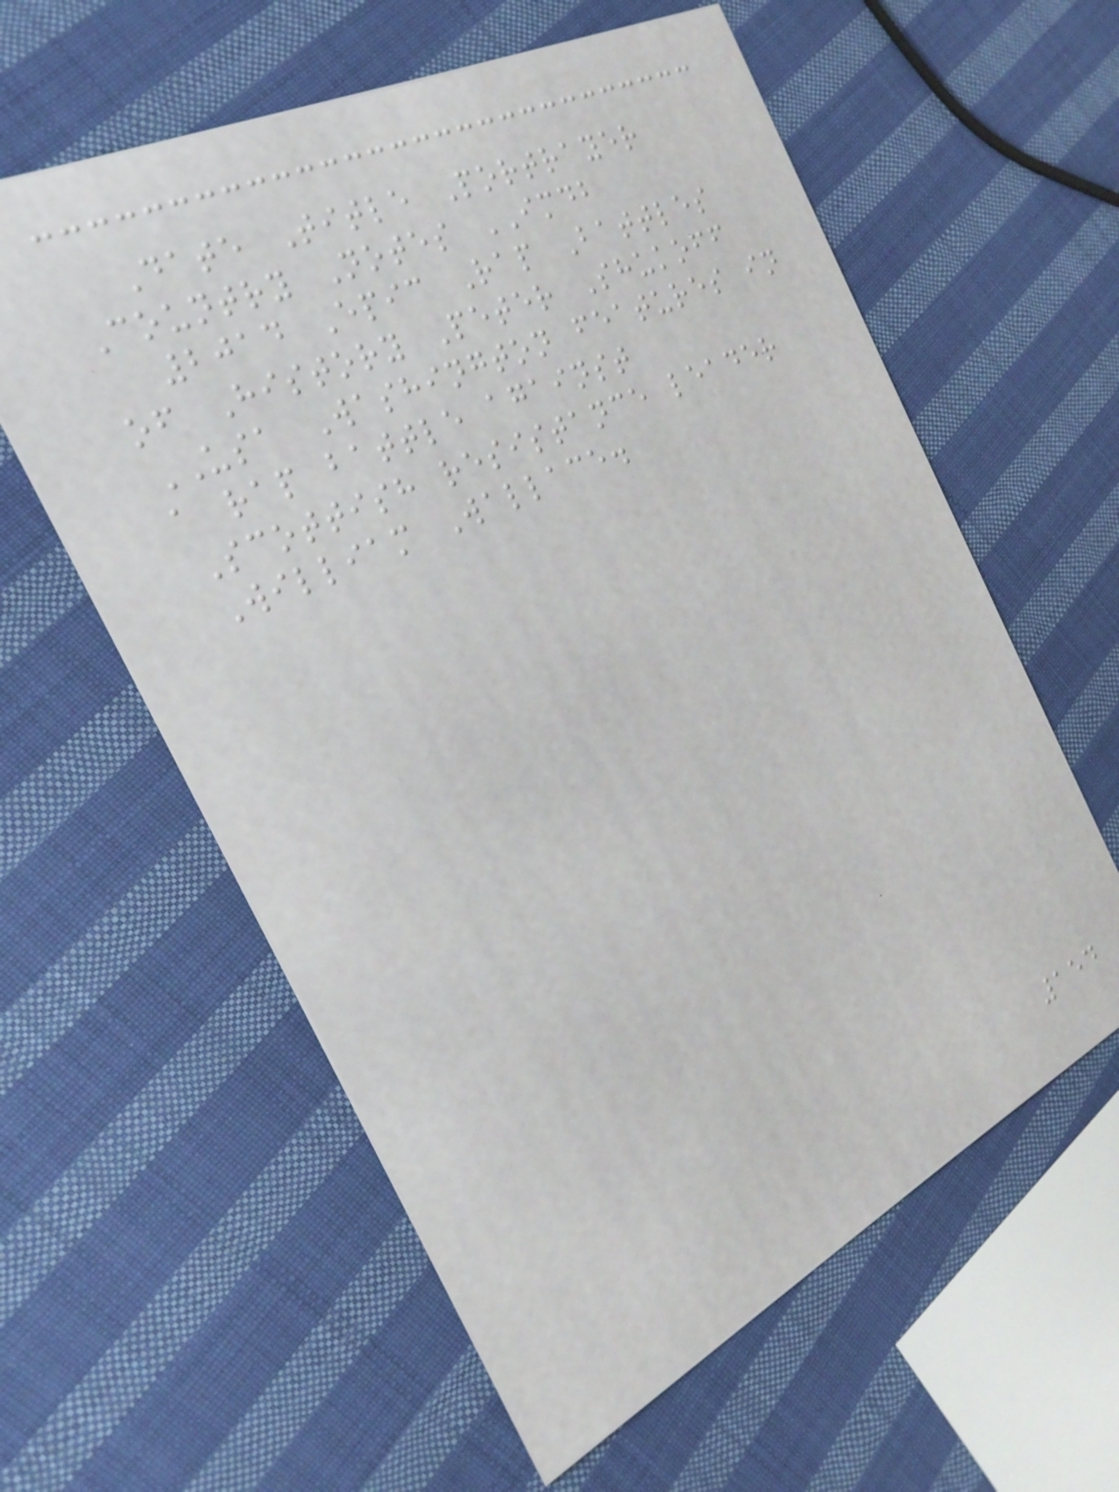Date Title Portrayer
Country Notes IMDB
2014 Epic Rap Battles
of History Peter Shukoff
USA Washington features in
a rap battle against
Scottish resistance leader
William Wallace.
154
